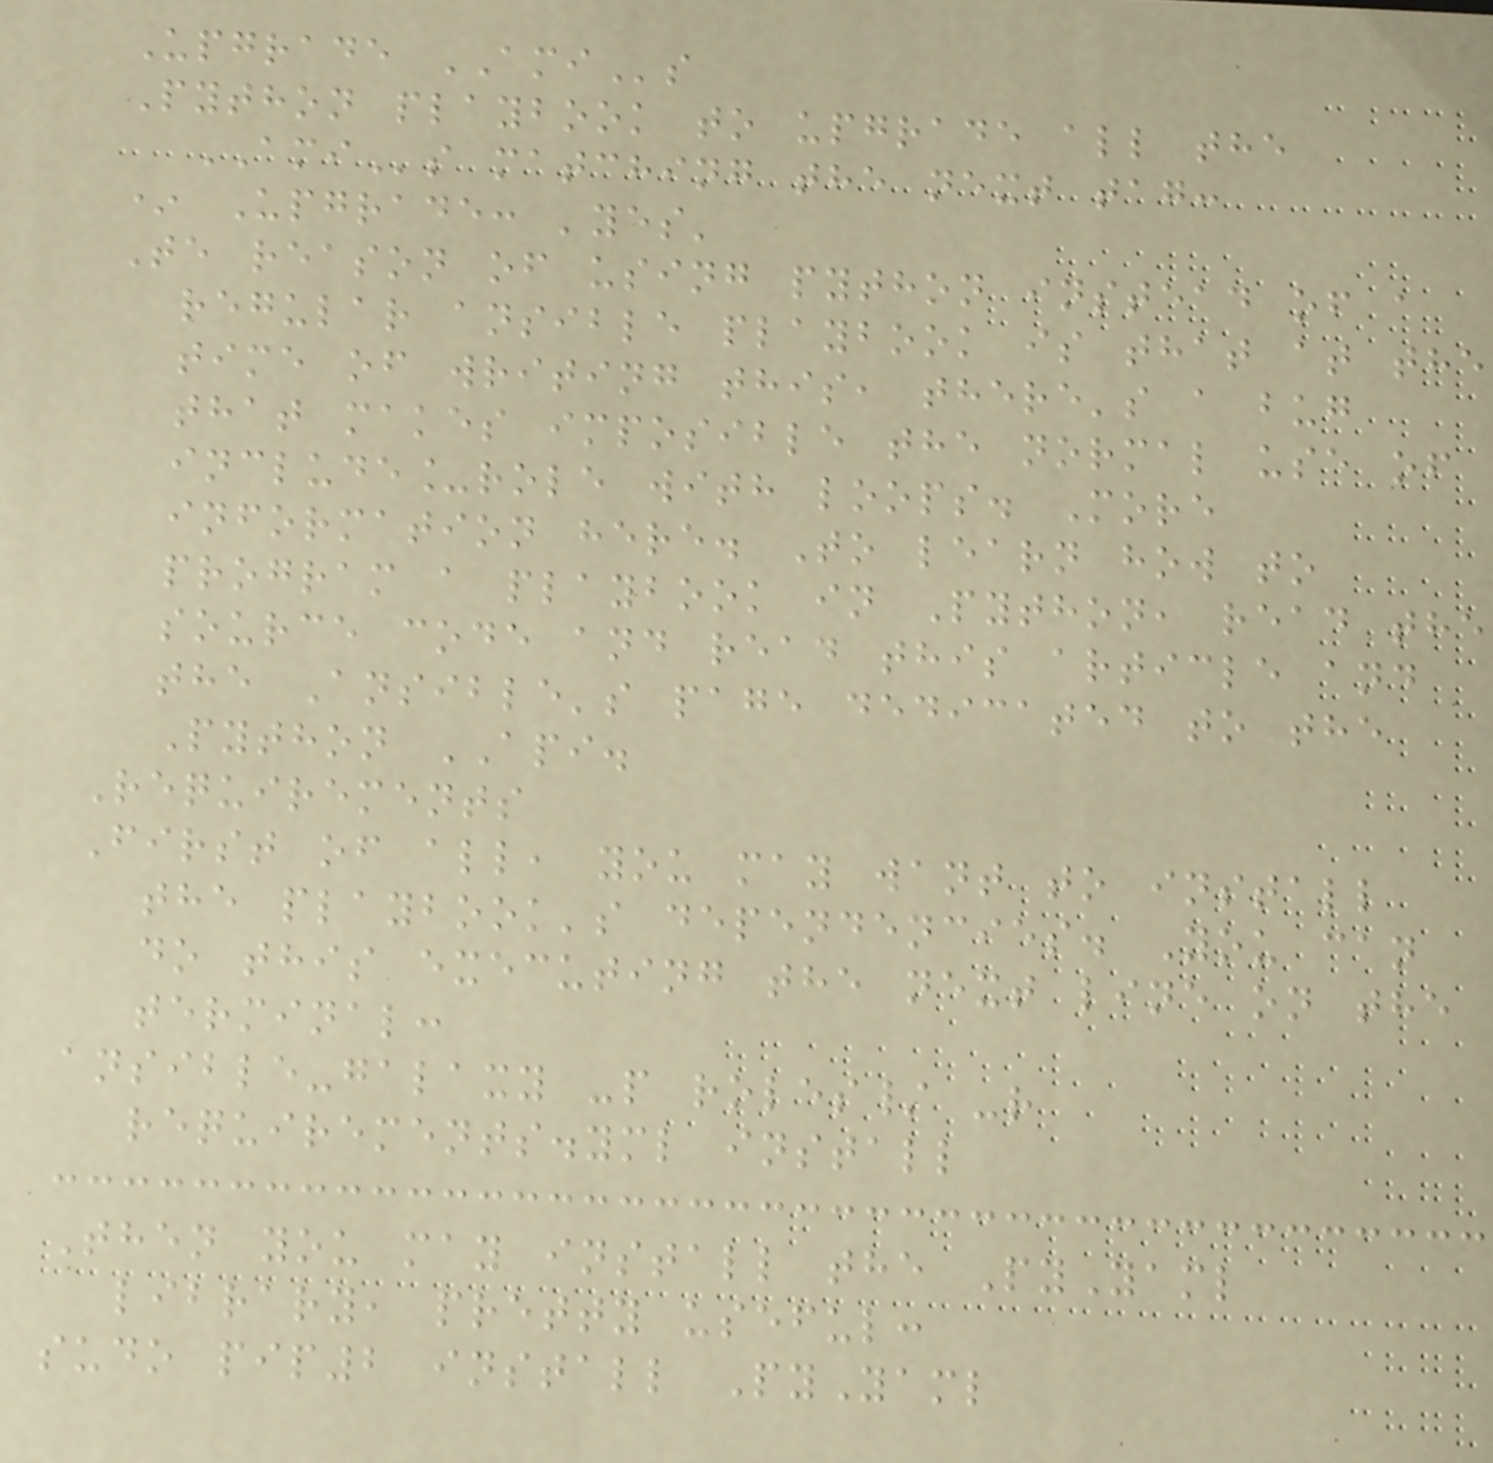Upgrade AMIs
Python playbook to upgrade all the
AMIs matching the next tag:
* Upgrade: 'yes'
Te reason of using python instead of a
regular ansible playbook is that at the
time of writing this, there's a bug
that makes imposible the normal use of
include_role with loops. More
information here. To learn how to
program a playbook in Python, read the
source code and read this article and
the Ansible's page dedicated to the
Python API.
Requirements
First of all, you may want to install
the playbook's dependencies. You can
do this executing the next line on the
terminal:
ansible-galaxy -p roles/ -r
requirements.yml install
Then you may install the PyYaml
library, pretty useful:
sudo pip2 install PyYaml
